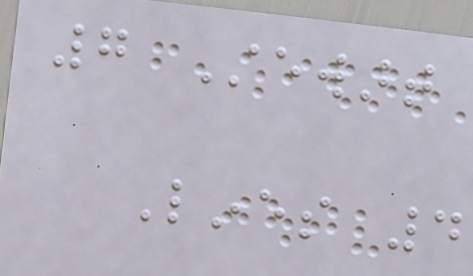7 Stewart
Lines 4
